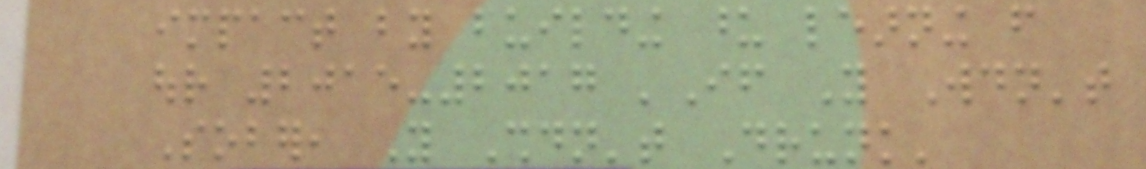impact by building upon learning from
our 2015-2017 'If You Wouldn't
Sober, You Shouldn't Drunk'
